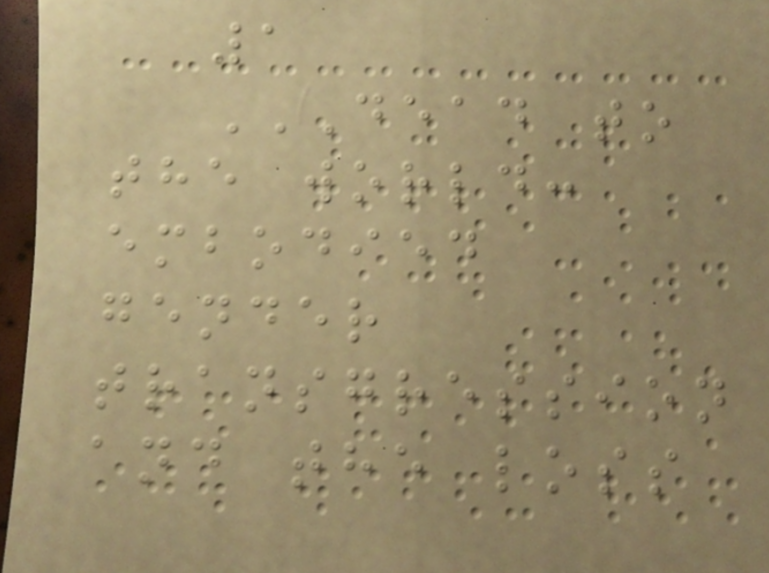1
DEAD TO
THE WORLD:
EMBODIED
GENDER
TRANSGRESSION
AND THE LOSS
